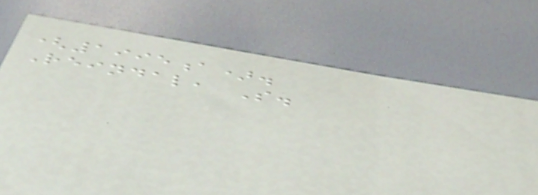(1995a).
Reindal, S.
